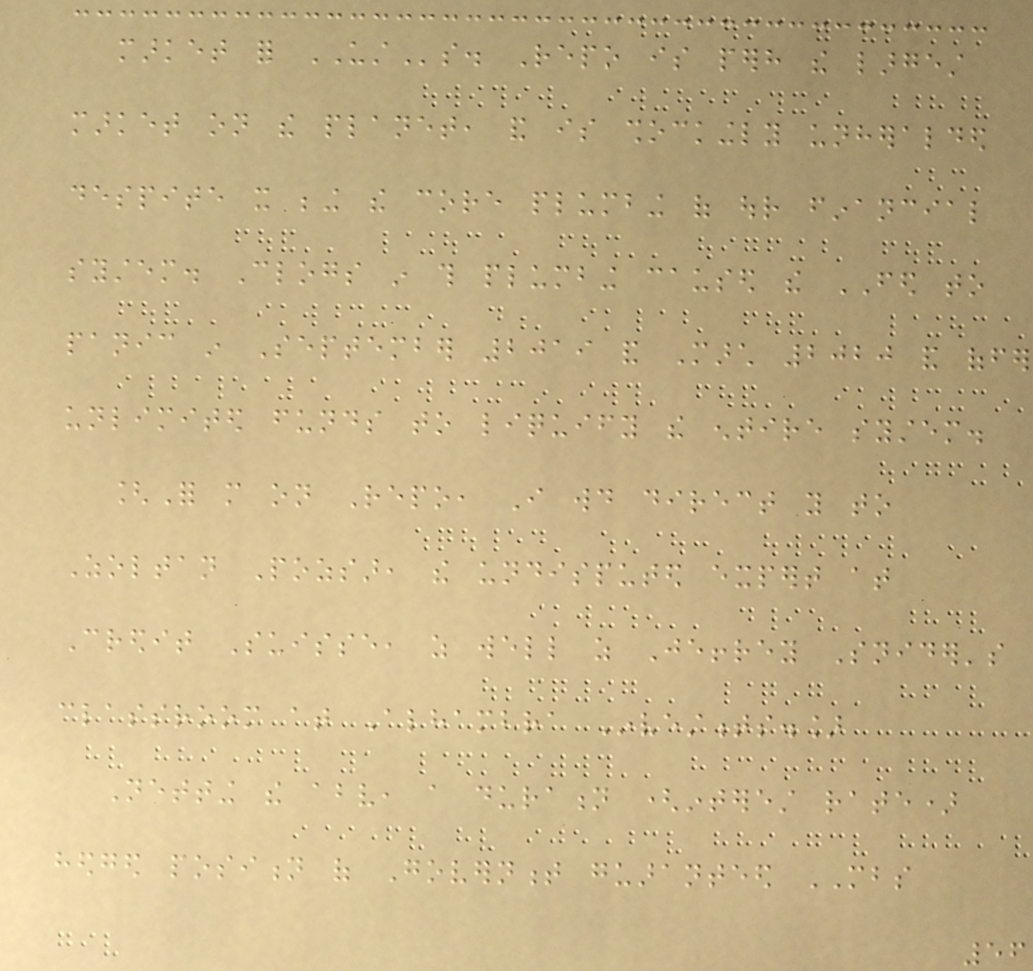market for USTs. Repo is perhaps the largest
market on the planet, and is shockingly unheralded
despite it being the core plumbing of our financial
system. Clogs in this plumbing caused the FED to
panic in September 2019 and March 2020 and offer
unlimited funds to liquify the entire system.
[For more on Repo, I would direct you to
Zoltan Pozsar, the undisputed expert at
Credit Suisse, as well as Jeffrey Snider's
classroom at Alhambra Investments.]
Netting the above, a duration (interest rate)
hedged position of Government guaranteed MBS
56
